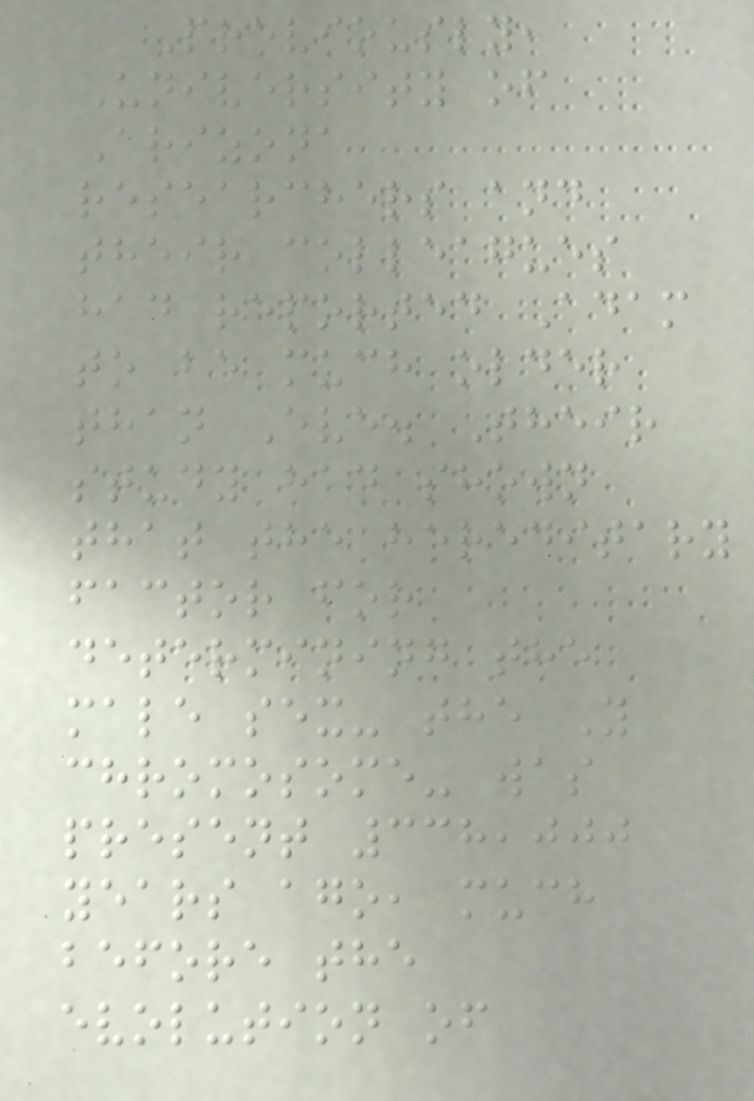Previously,
University of
Arizona
researchers and
their colleagues
had reported Adam
to be much older
than Eve. Their
study had shown
that the hereditary
factor for
determining the
male sex- the Y
chromosome- was
present 338,000
years ago, much
before the
evolution of
